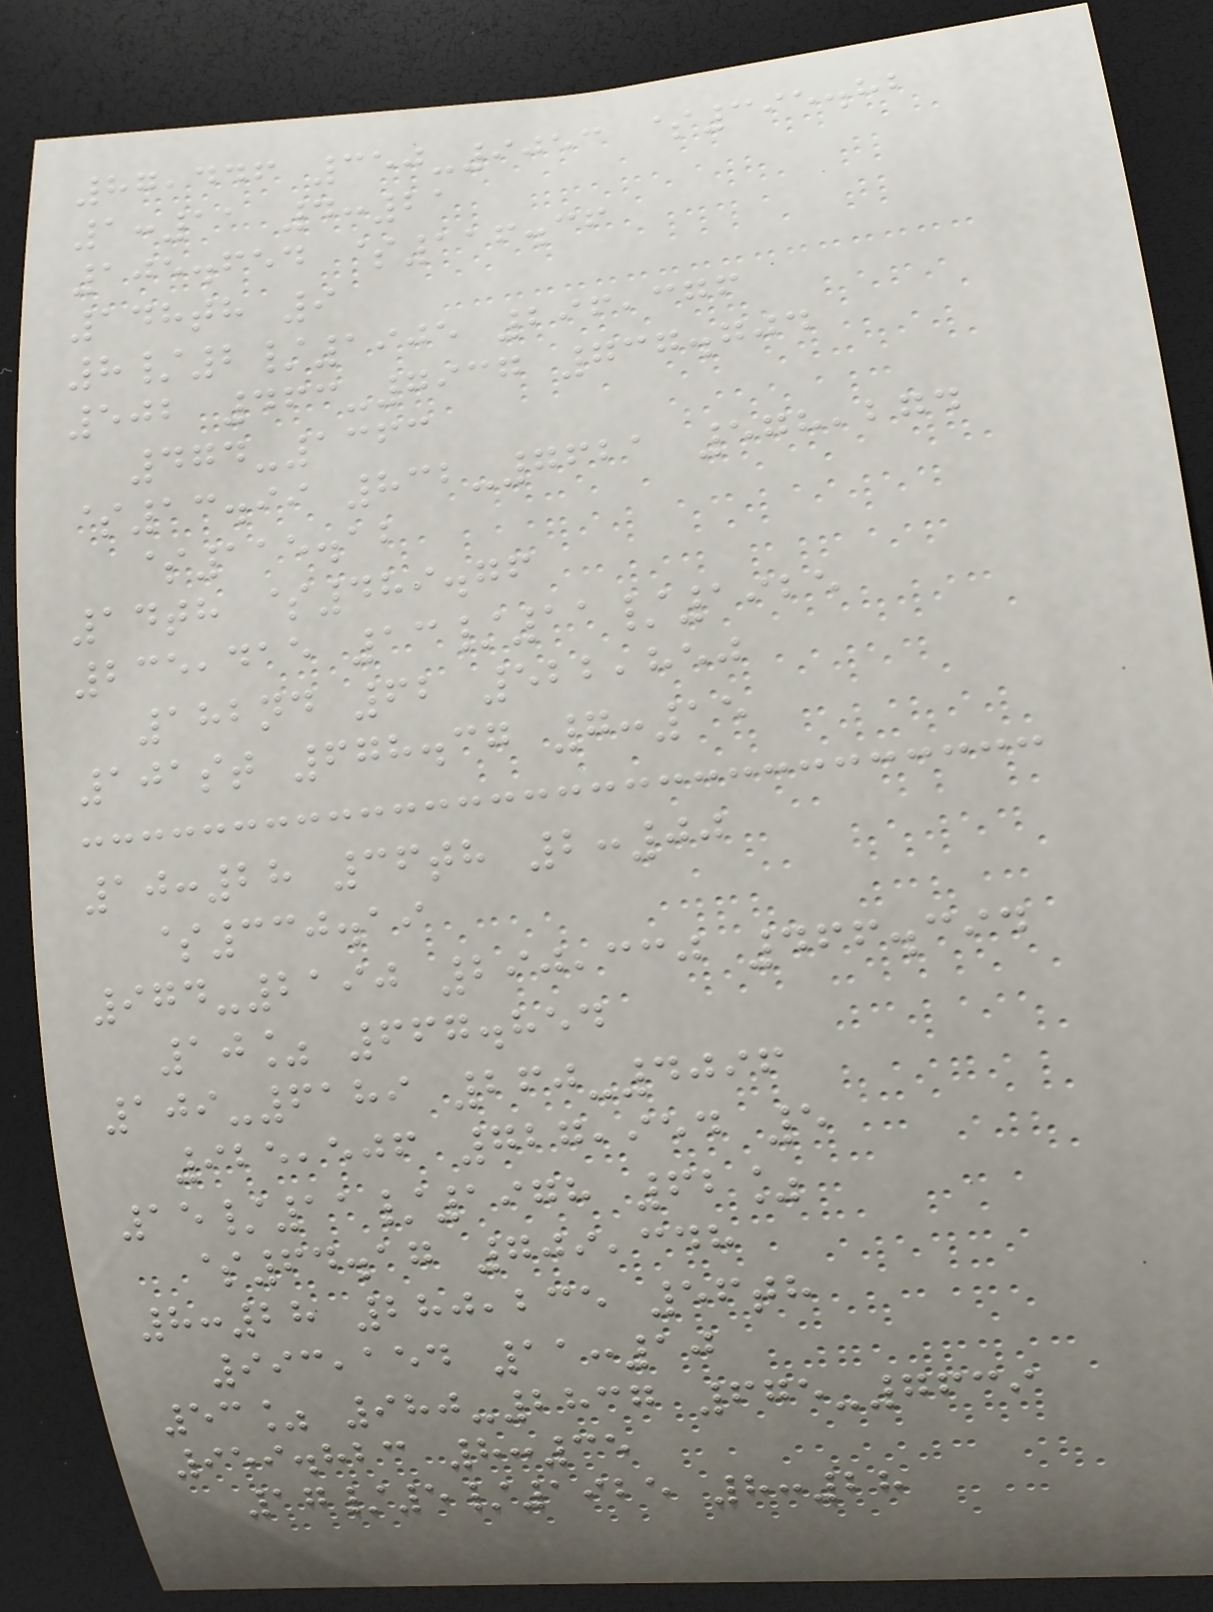87,446 350-9053 $395.82
1:11 4:21
105.654 $116.36
148th 9
8/2/1905 296,376
502 463-7937 737.704
474-1363
$13.99 832-7621 578,274
$115.12
14th $489.76
235,415 13/11/1925
182nd 62 522,850
101st 678.37 7:15
10:28 36th 2:00
$330.19
974-2190 290,330 466.394
10% 667.854
109-6189 260-4096
925,506 727,954 5
15/11/1978 62%
$64.17 709,348
8:28 280,235 56th
993,154 11:10
53% 980-2837 675-7639
959.823 8:35
17/5/1925 8:28
